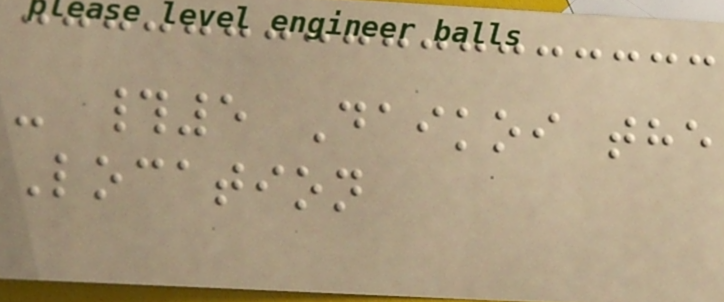- #5 Daikoi the
Location
